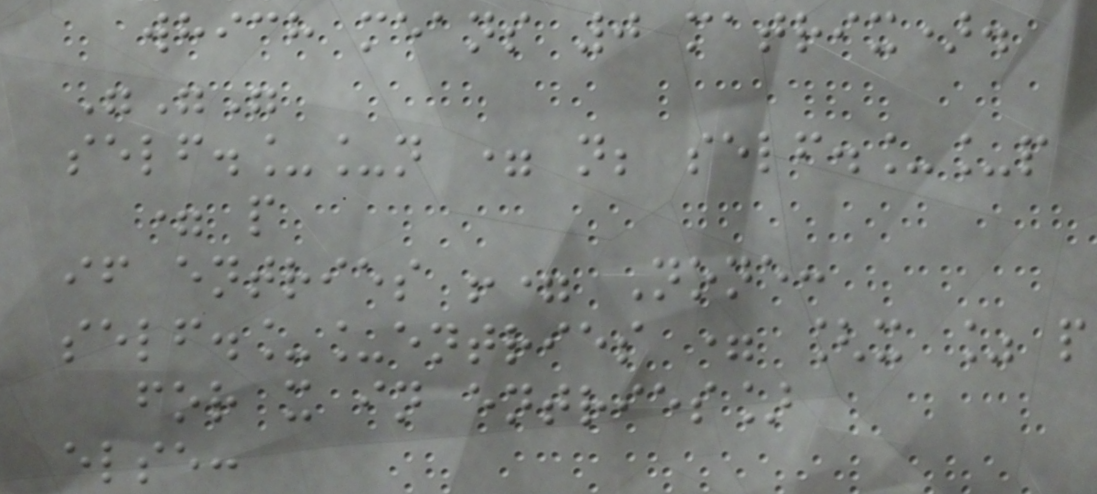which means 0 matrix).
"""
self.__n = n; self.__p
= p
if entries != None:
self.__entries = [x % p
for x in entries]
else:
